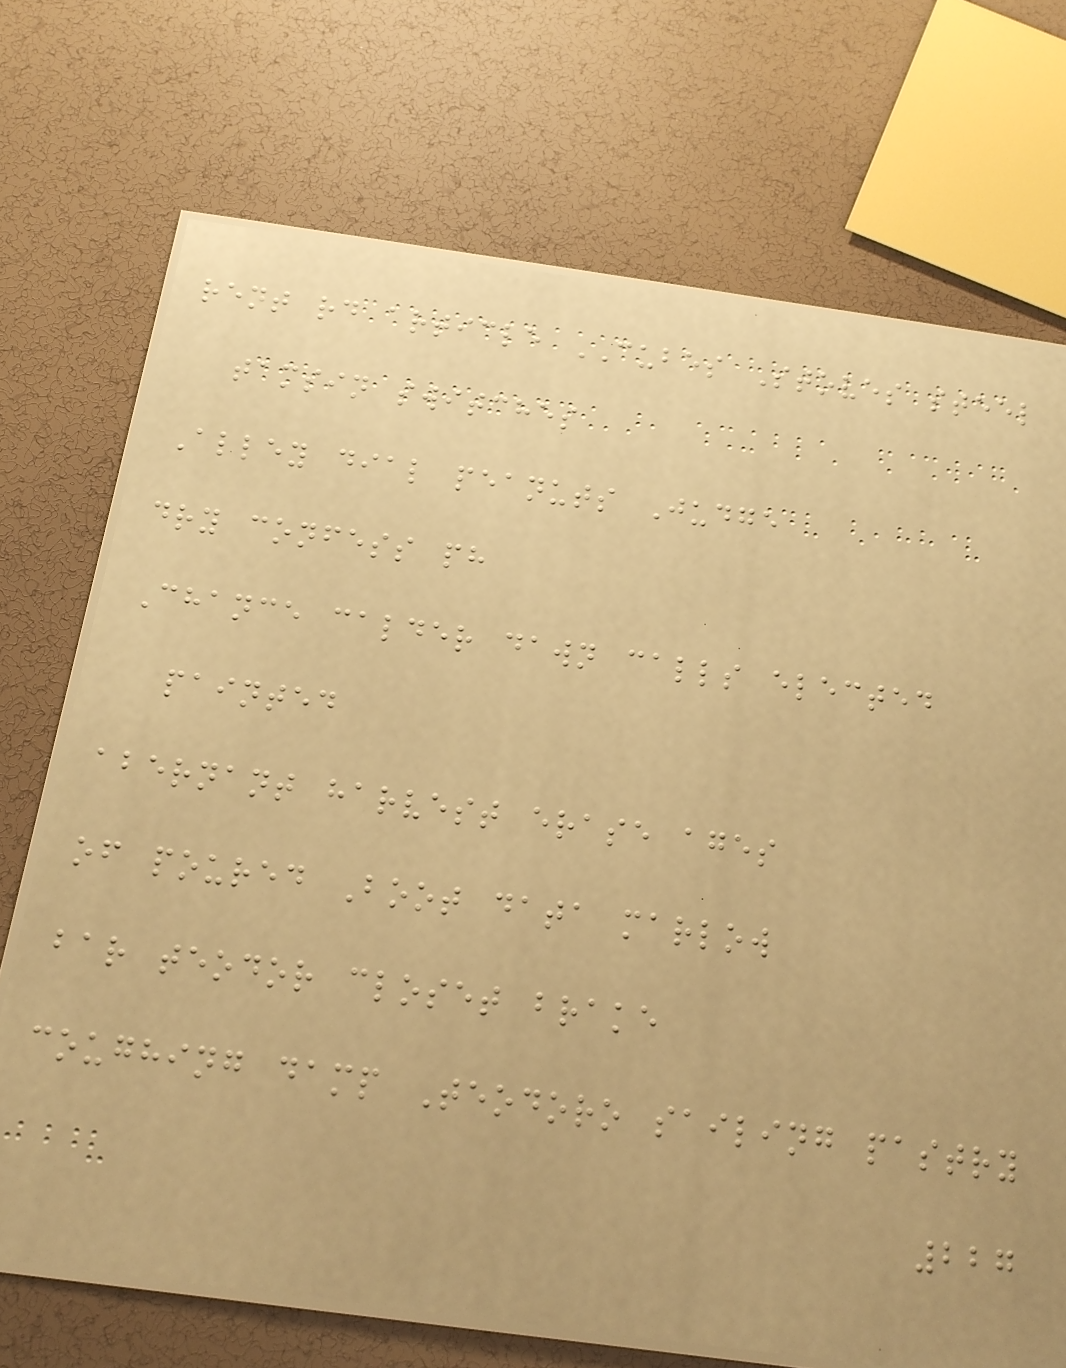rent rd article CUBES Stoves steel
tamsin switches
Alley dial peanuts Judge
dry confess ph
Chance calder dawn calls elected
painted
abernant harvest erase ages
of poured Boot data marlow
bar teodor closet brake
coughing damp Teodoro sailing pastry
227
